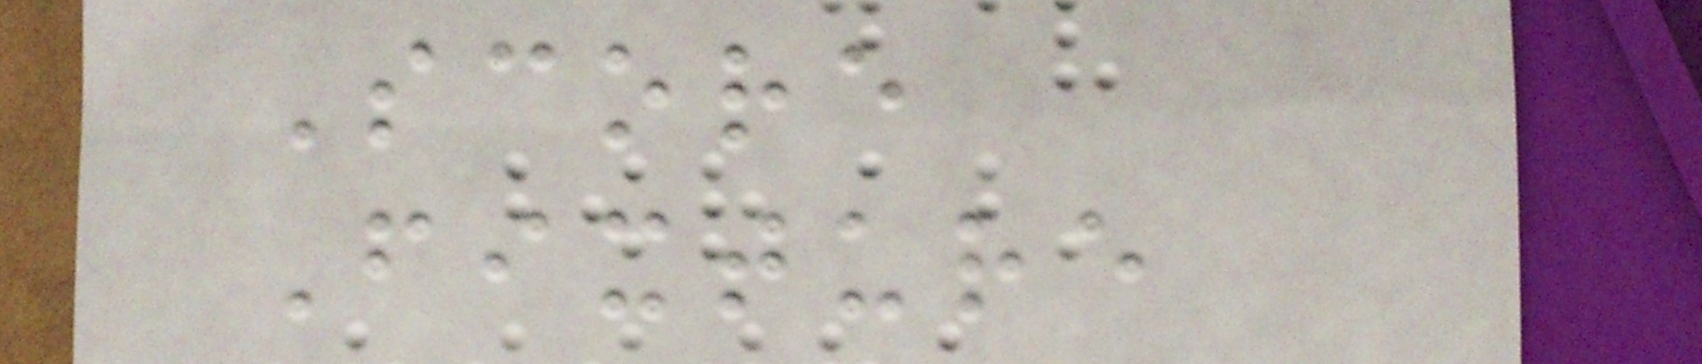Score
Fixture
